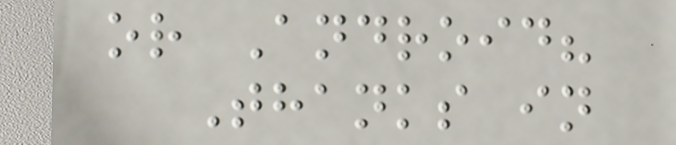or Android?
Thanks in
